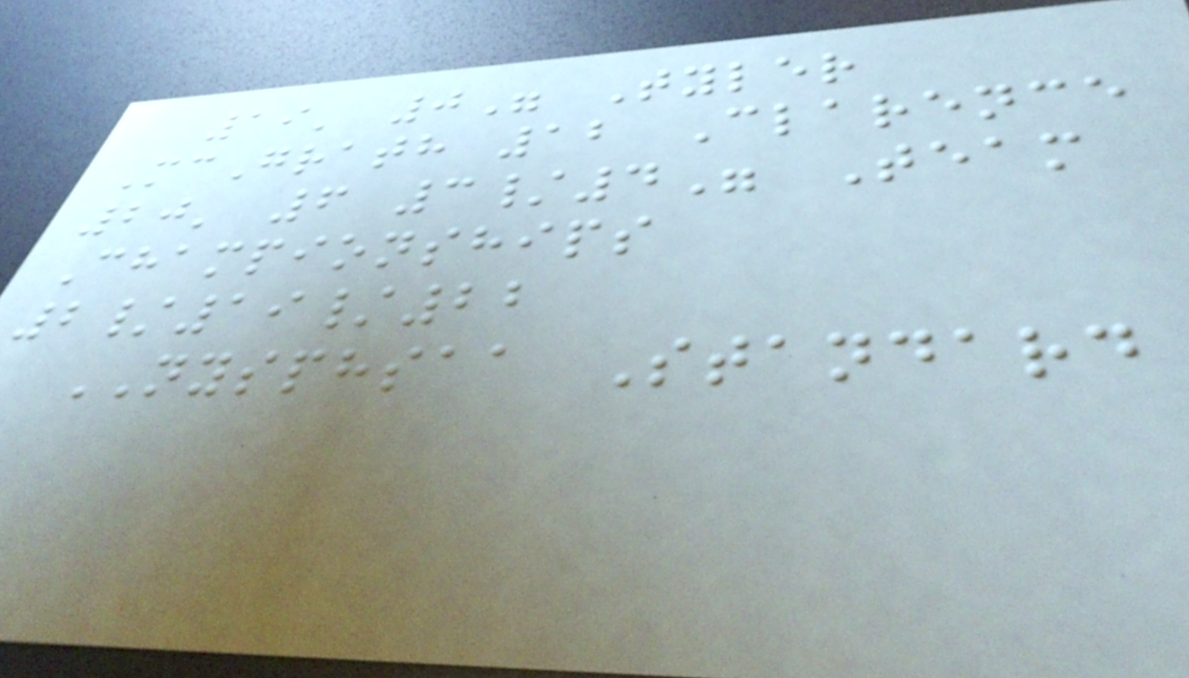19' 0" Tyler
McGrath 12 Clarence
20' 6 3/4" Team
Championships
2/19/22
NYSPHSAA Standard
